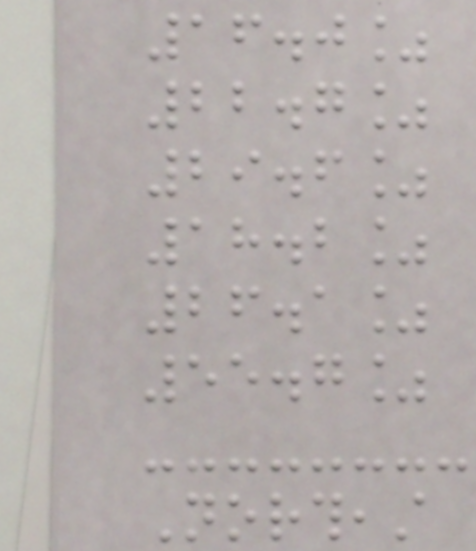16.0%
22.7%
29.6%
18.2%
26.1%
55.7%
Northeast
